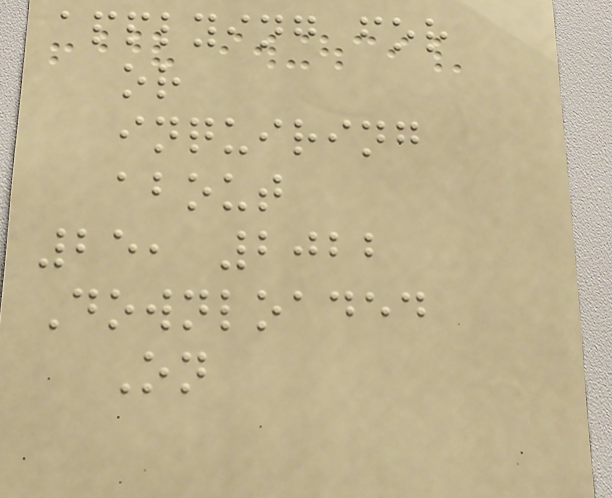applying for
or
inquiring
about
25, 2022
Downloaded
On
